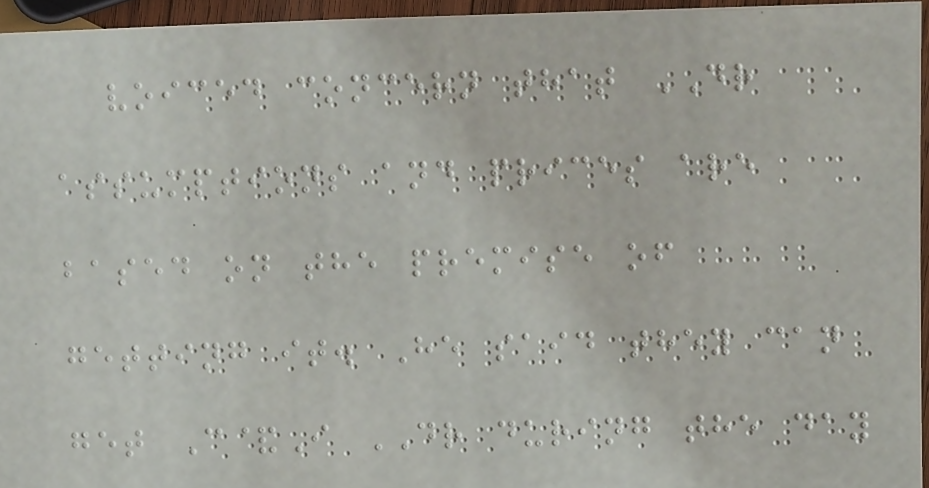voiced concern that DR
assumptions and prices are
based on the premise of
getting it. He said they can
get C&I DR during the day
